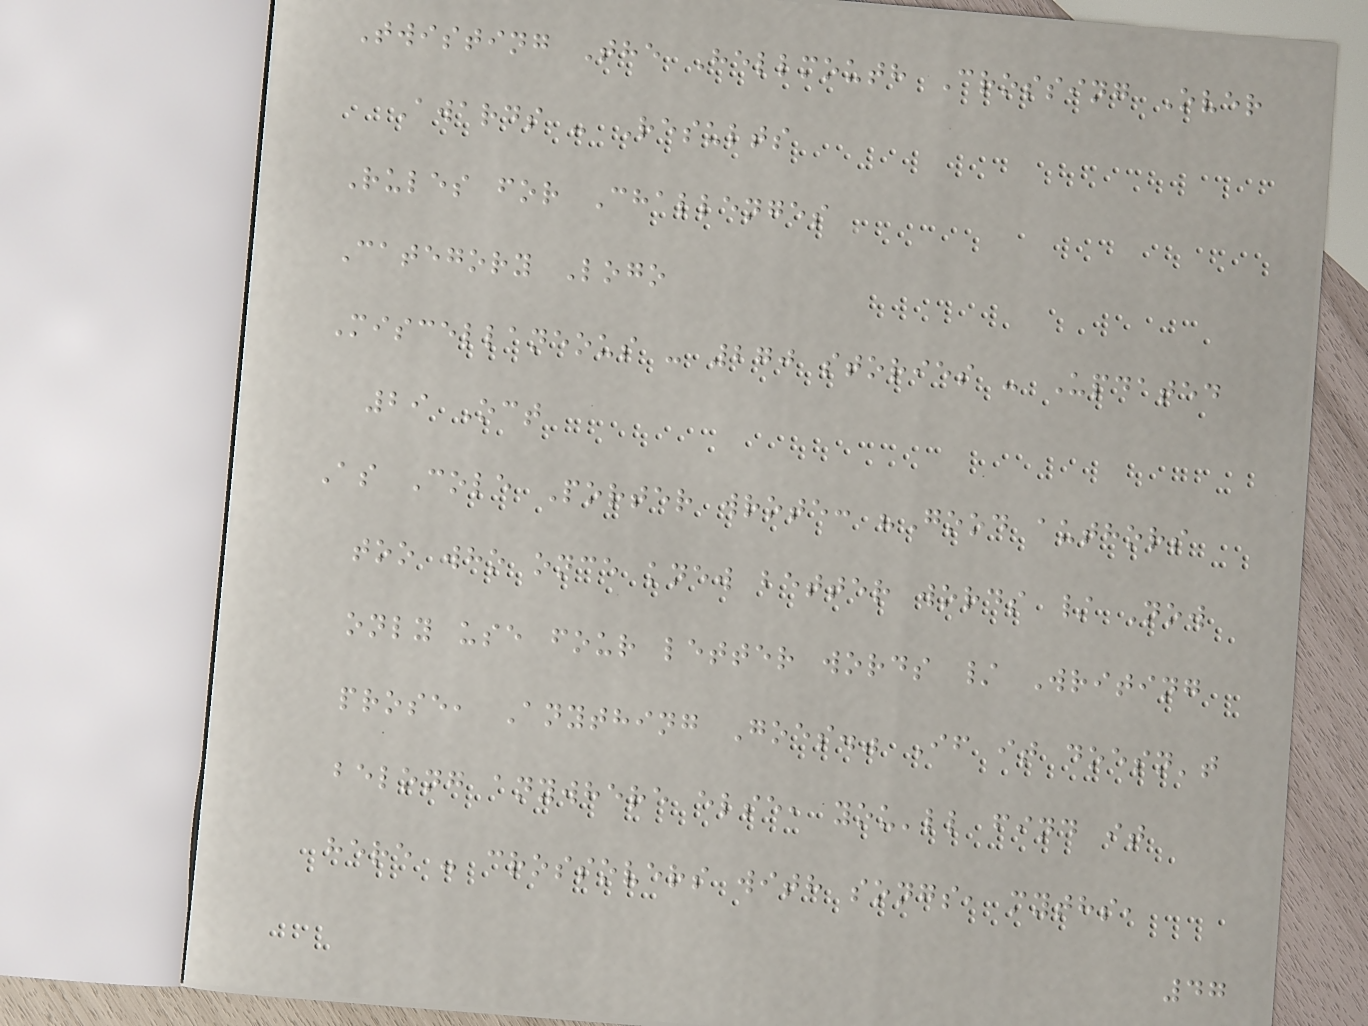Twisting The Hellmouth Crossing Over
Awards - Results
Rules for Challenges
Category Logo
Miscellaneous - 270 stories - Updated
29 Oct
As Cole Porter wrote: "Good authors
too who once knew better words / Now
only use four letter words / Writing
prose, Anything Goes." If it doesn't
belong anywhere else, you'll find it
here - crossovers with songs, myths,
47
